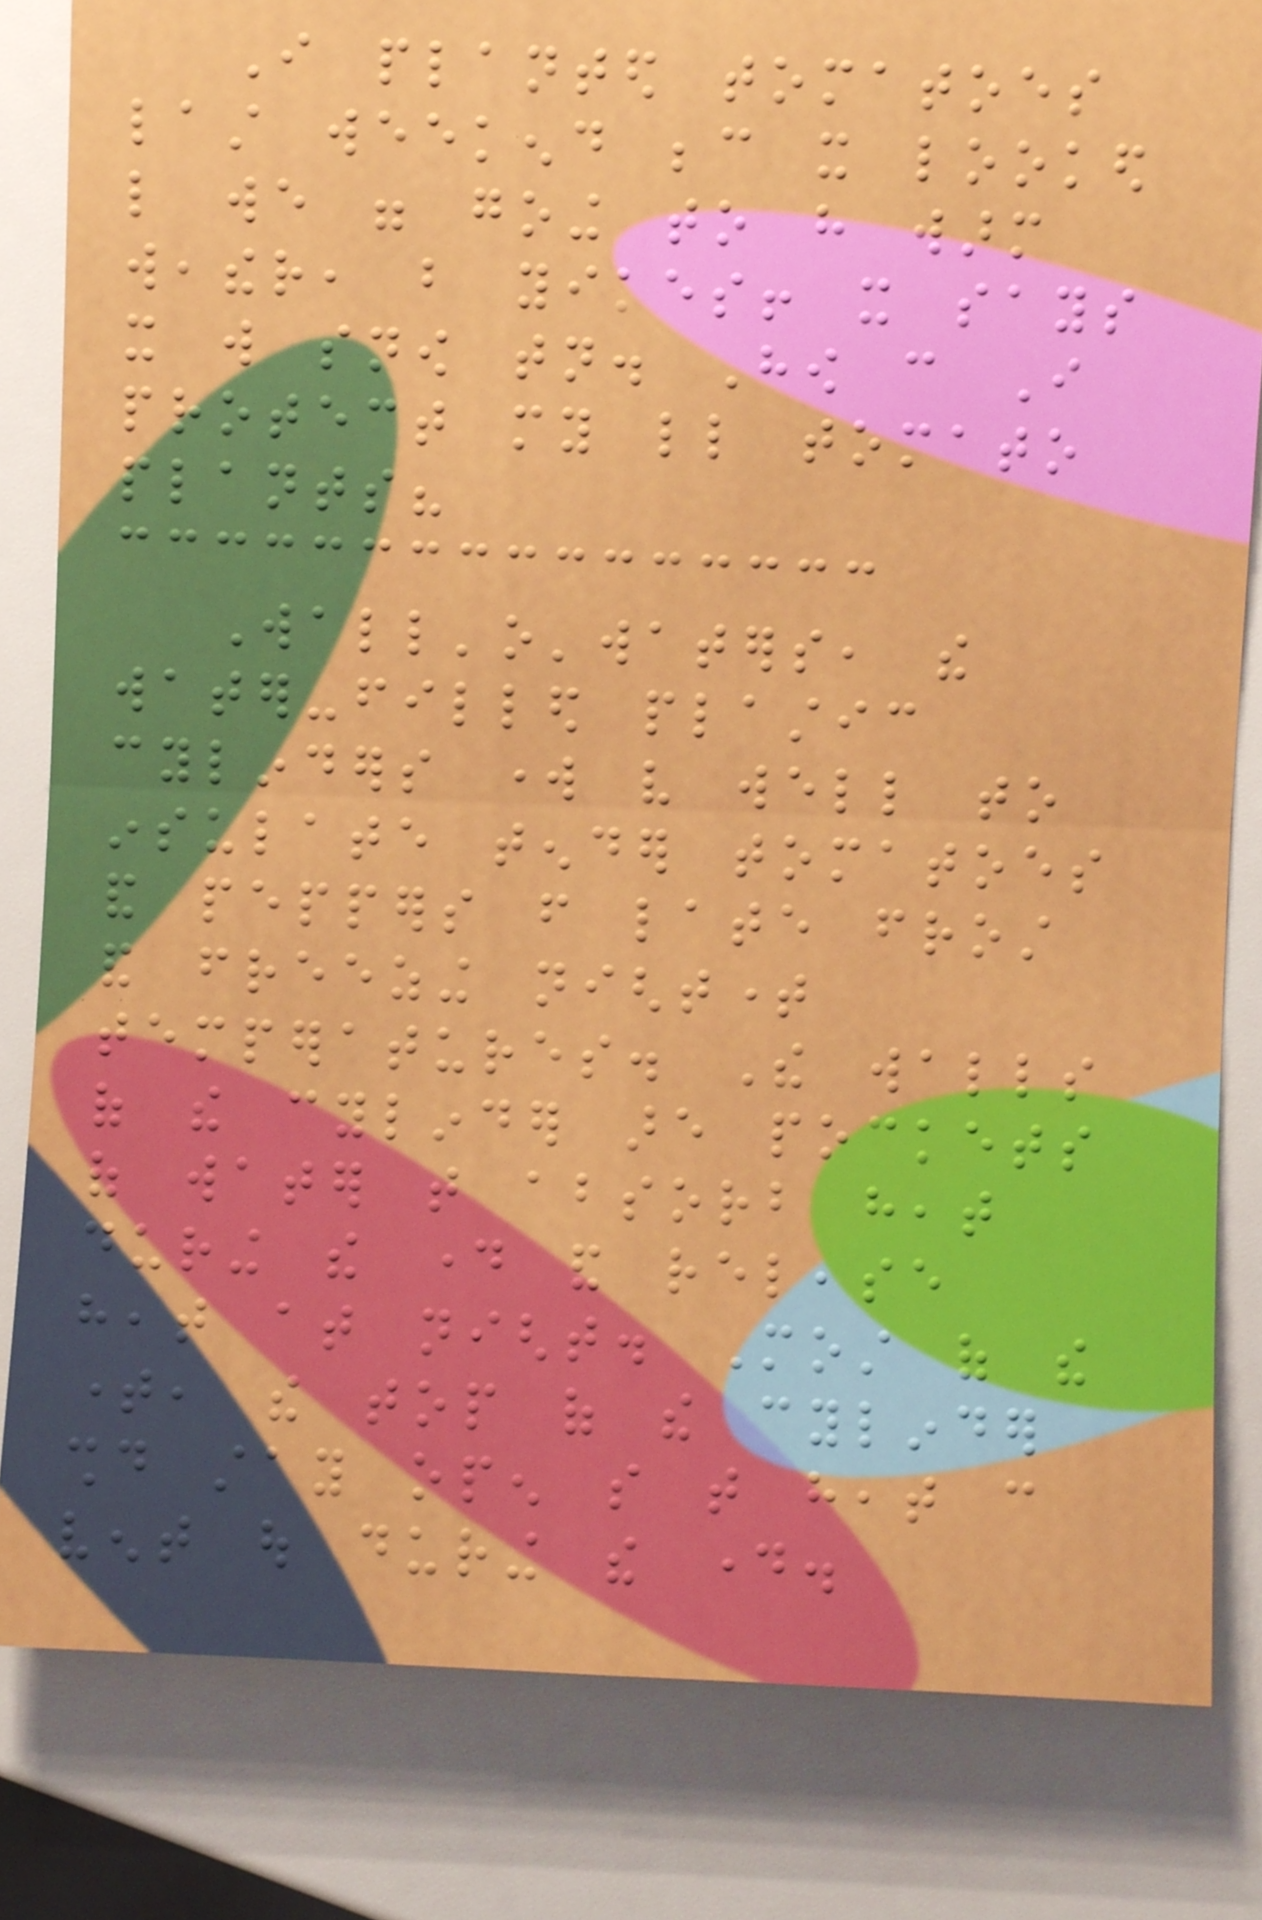I planted tomatoes
last weekend because it looked
like we were going to have warm
weather, but yikes! it says
it will snow tonight. How can I
protect my little tomato
plants?
Wall'o'waters, the
water-filled plastic
cylinders work very well to
insulate tender tomatoes
and peppers from late frost
and freezing nighttime
temperatures. The walls
of the cylinder are pockets
of water that absorb heat
during the day and release
heat at night. Most of the
time, the top of the cylinder
should stay open so that heat can
vent out during the day.
